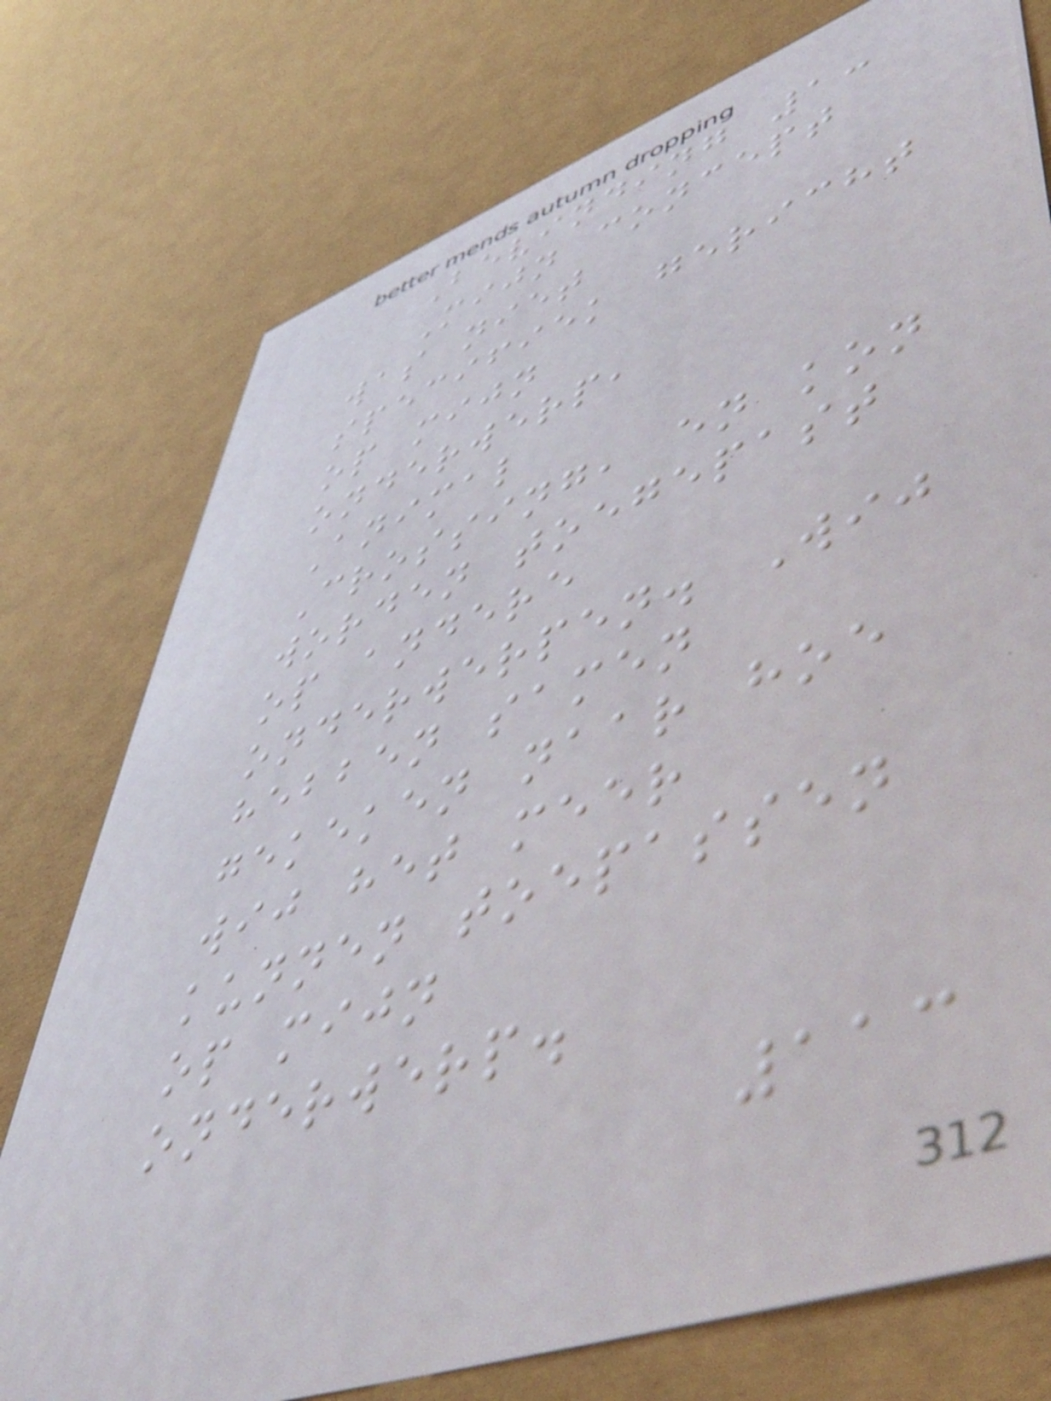Bevinding 1:
Mijn concept
was niet
specifiek gericht
op mijn
onderwerp,
Animal
Crossing, en kon
worden toegepast
op andere
onderwerpen. Wij
hebben samen
gekeken naar hoe
wij het meer
kunnen toepassen
op mijn
onderwerp.
113
